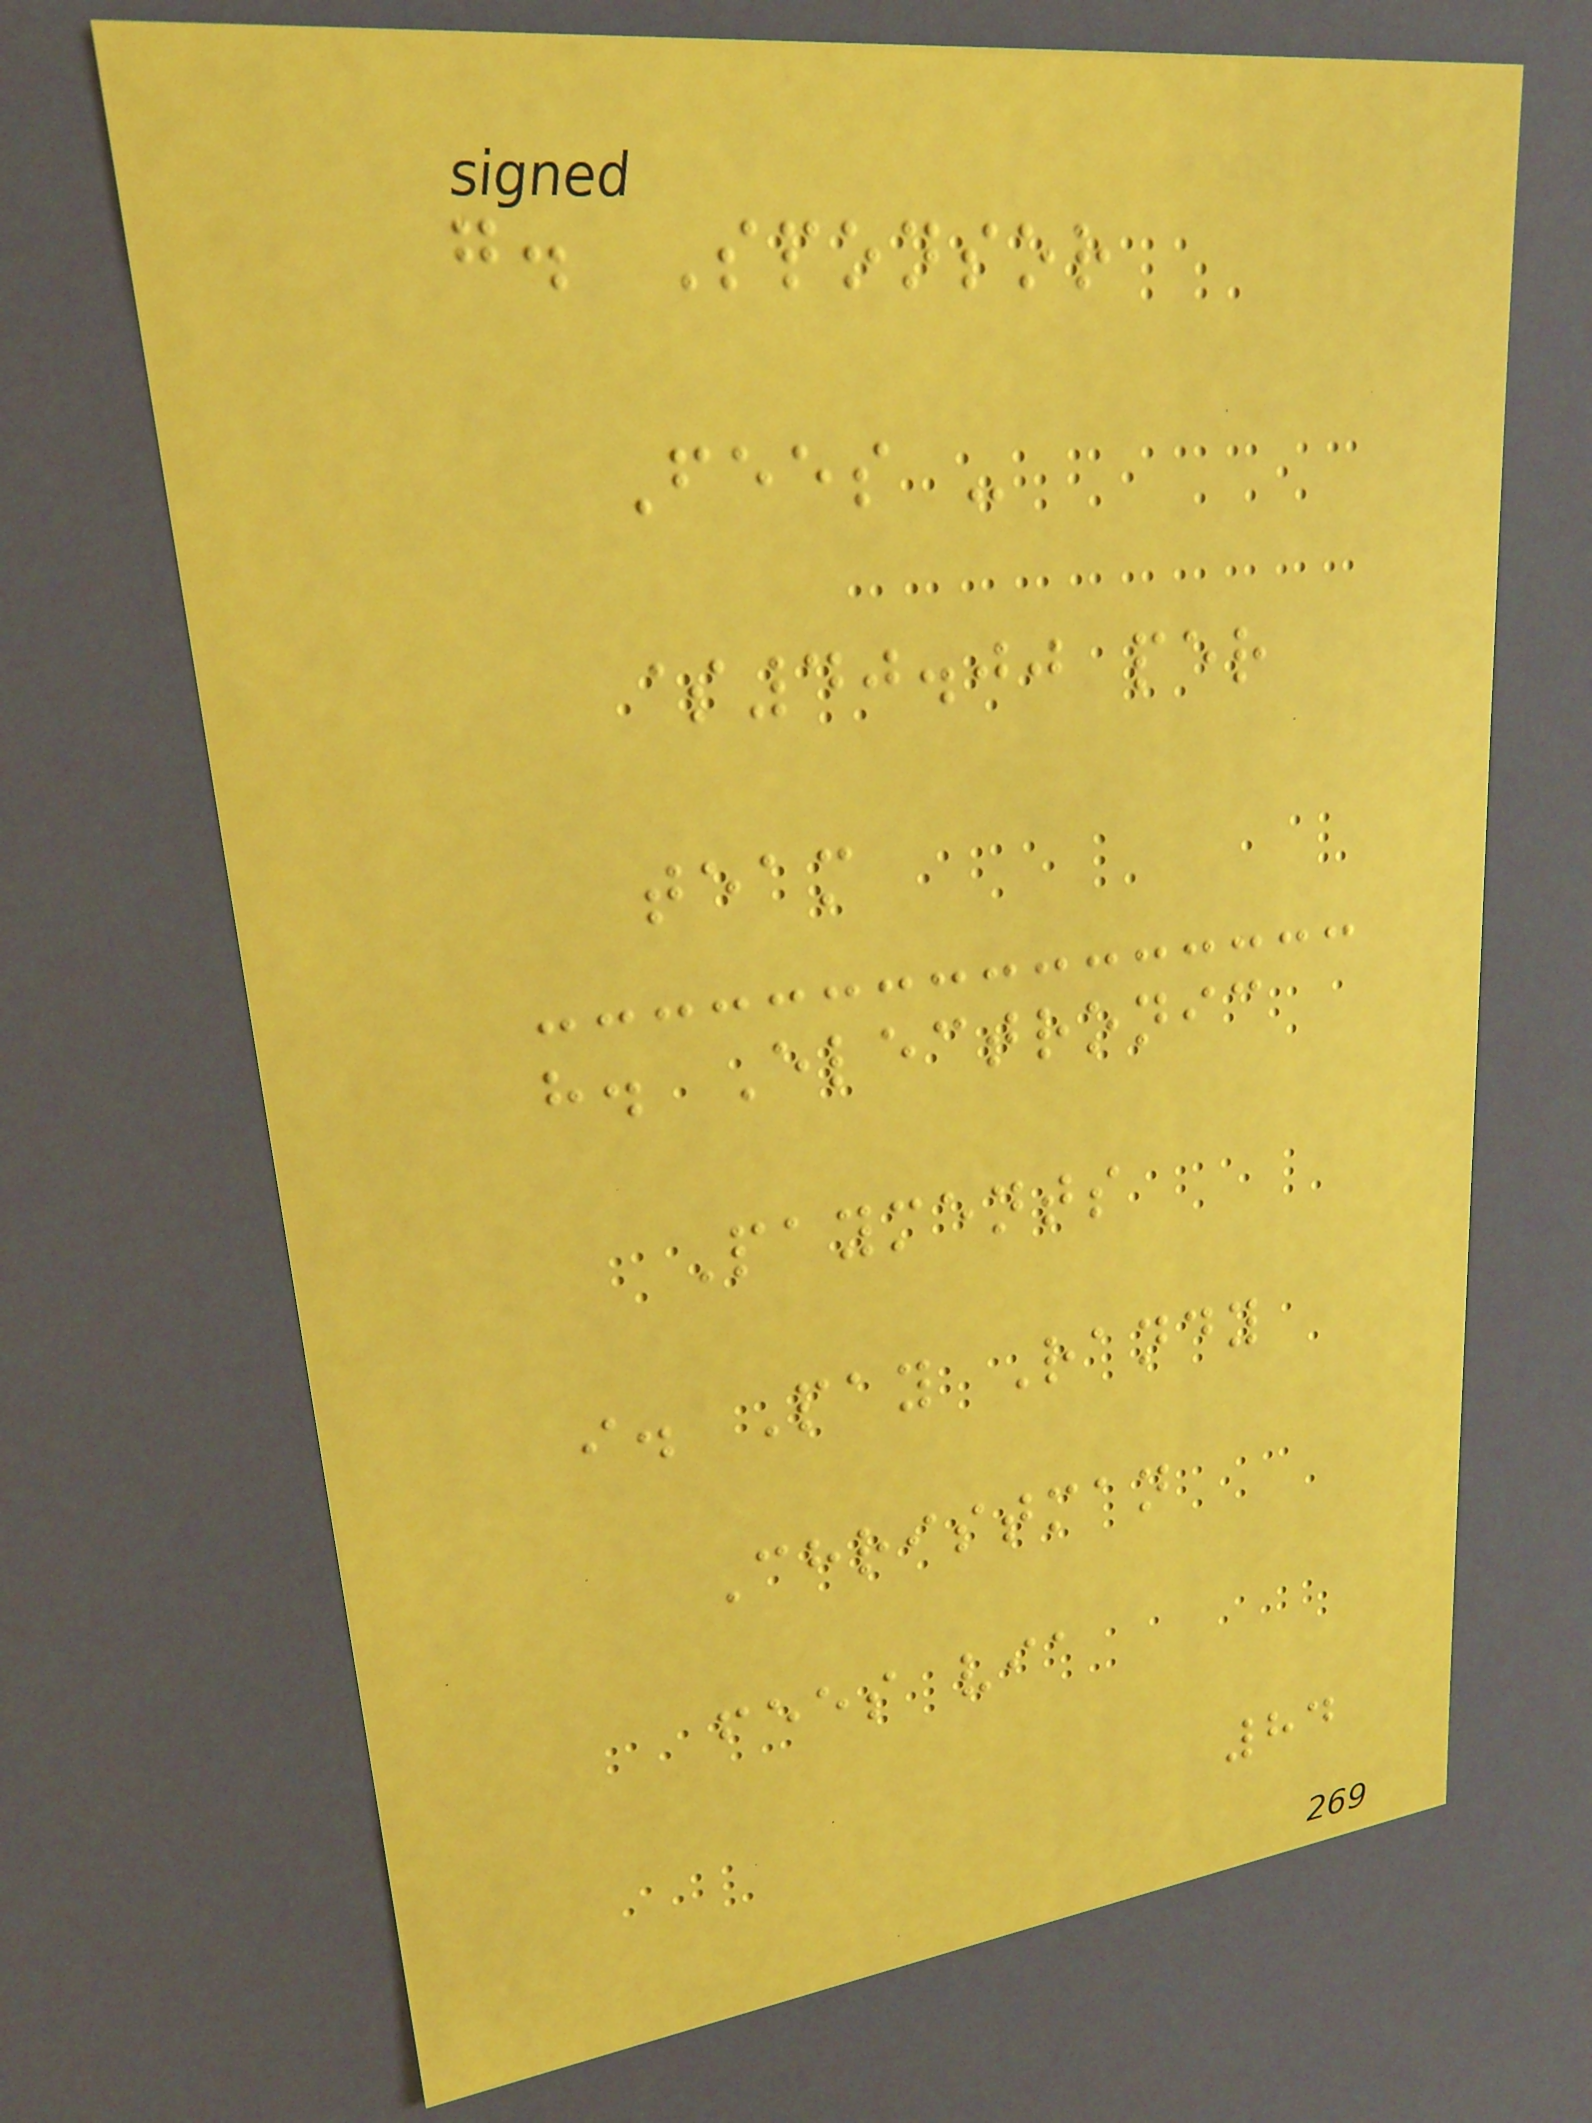g. Sponsor
Fees -
$40.00 per
team
h. Electronic
Payments
i. Pay Randy
Christman
fees via
84
